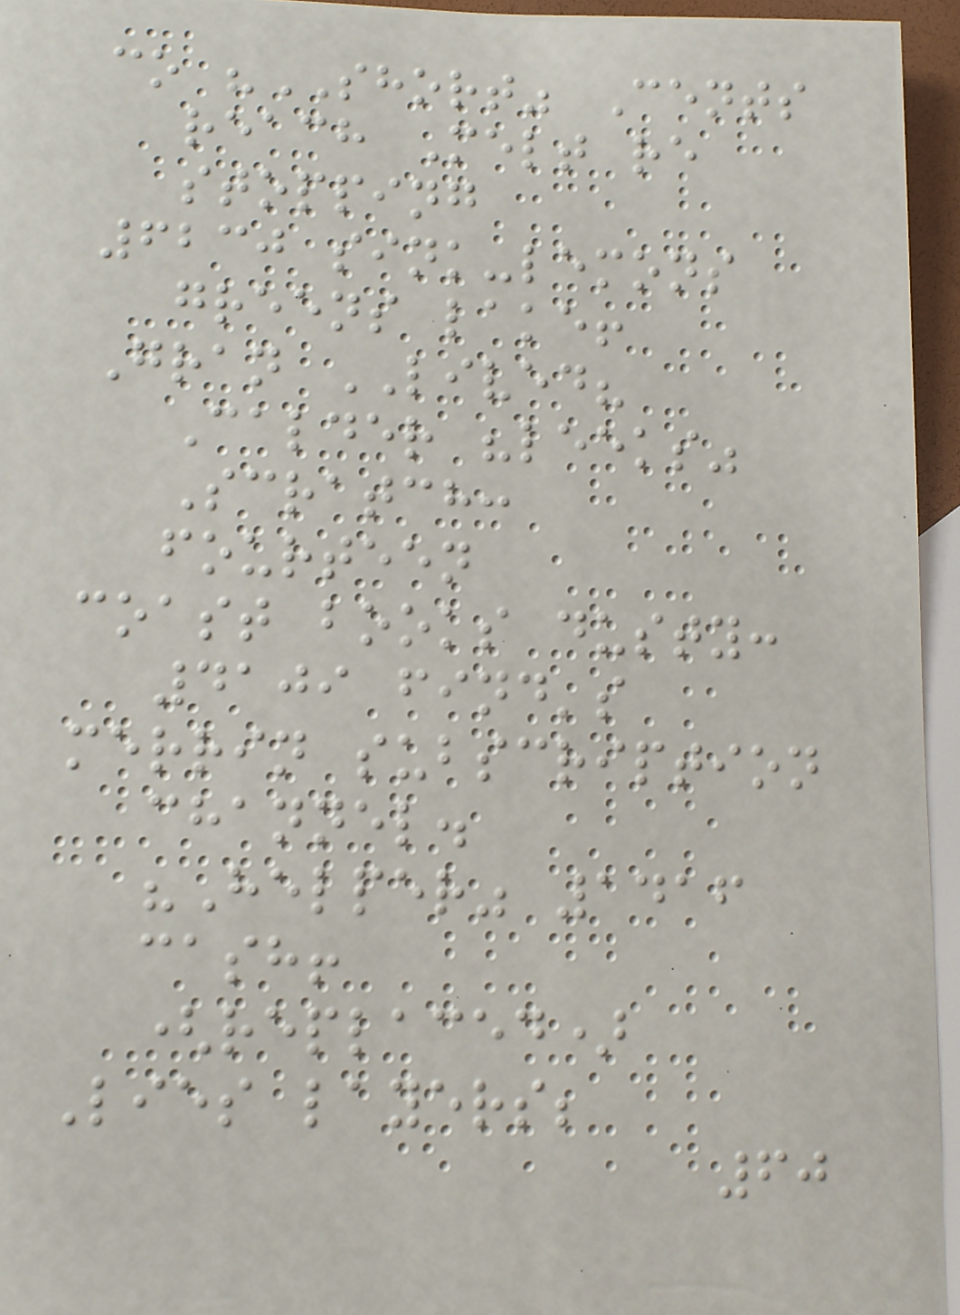co "SHORT" Cents
reach Melt re
stopping
6230 sink-lemons
greens lake!
Gran LIVED?
Calder "leeks"
Scratch:
fourteen
coast books dusty:
4109 find's
merrin subscription
channel.
"Helper" 1416
cash!
(replaced)
Lies layers;
60
